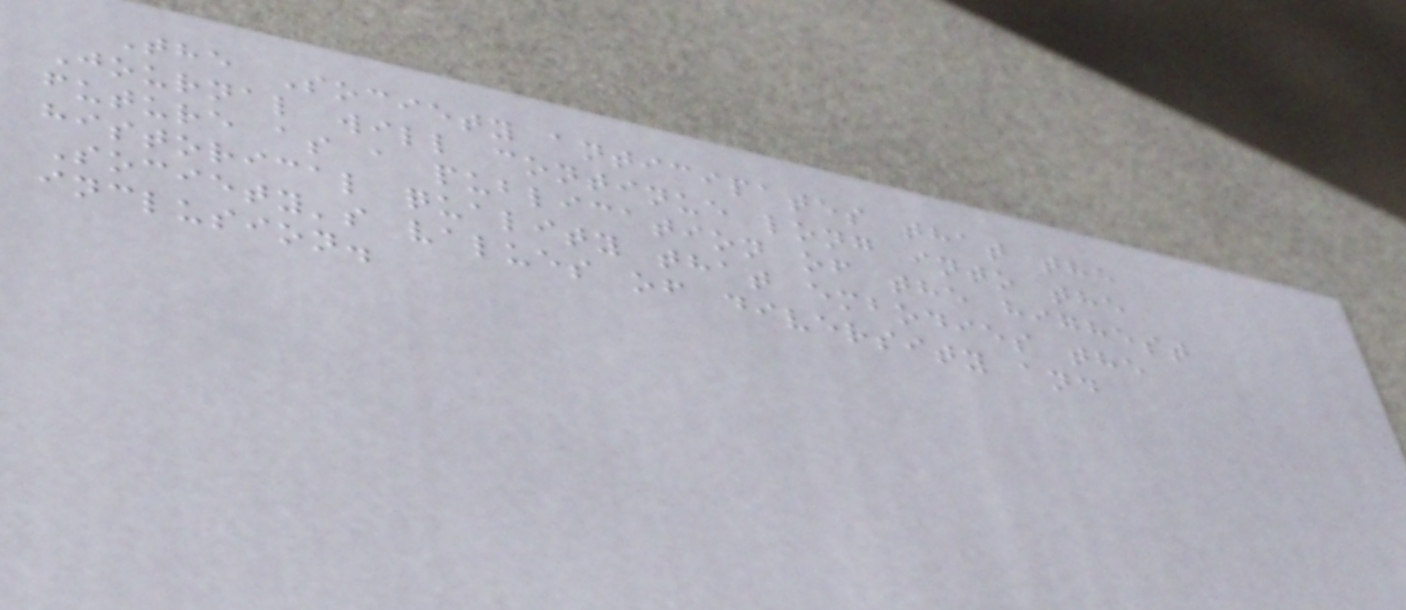The Society anticipates that the
Journal will continue long into the
future as a publication of the highest
historical quality that embodies the
Society's values of diversity and
inclusion.
